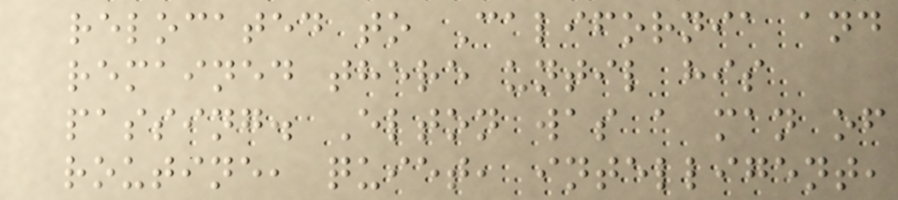relocated to California and
remained there until his
passing. Elton was a man of
routine, quiet, intelligent,
